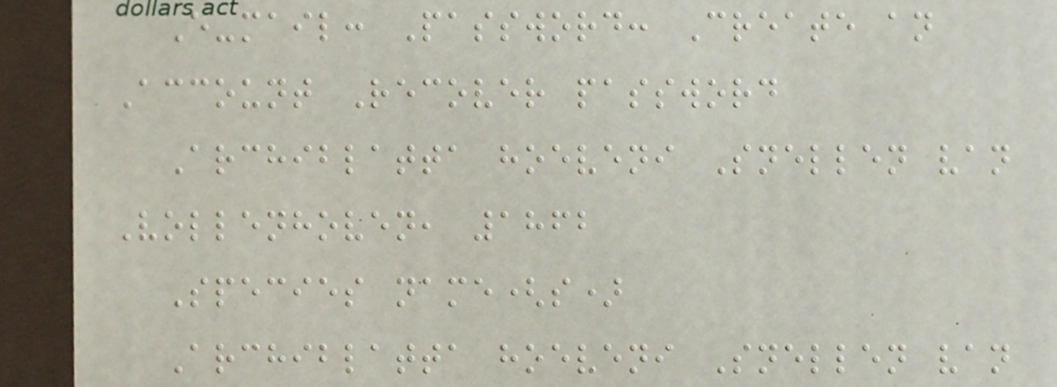E-mail: Password: Create an
Account Recover password
Archiblatta hoeveni Snellen van
Vollenhoven, 1862
Species name(s)
Archiblatta hoeveni Snellen van
